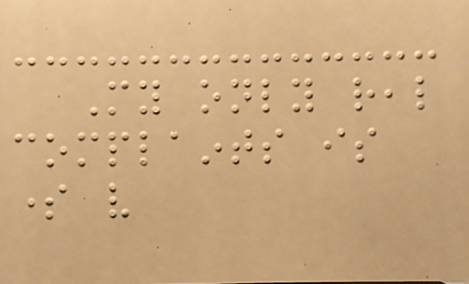My only real
complaints is
some very
